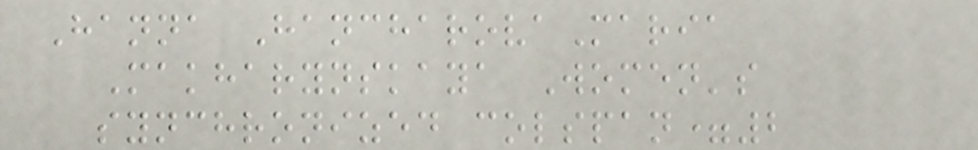Hanna HancharovaMaria
Makharynskaya Women's
synchronized colspan=2
